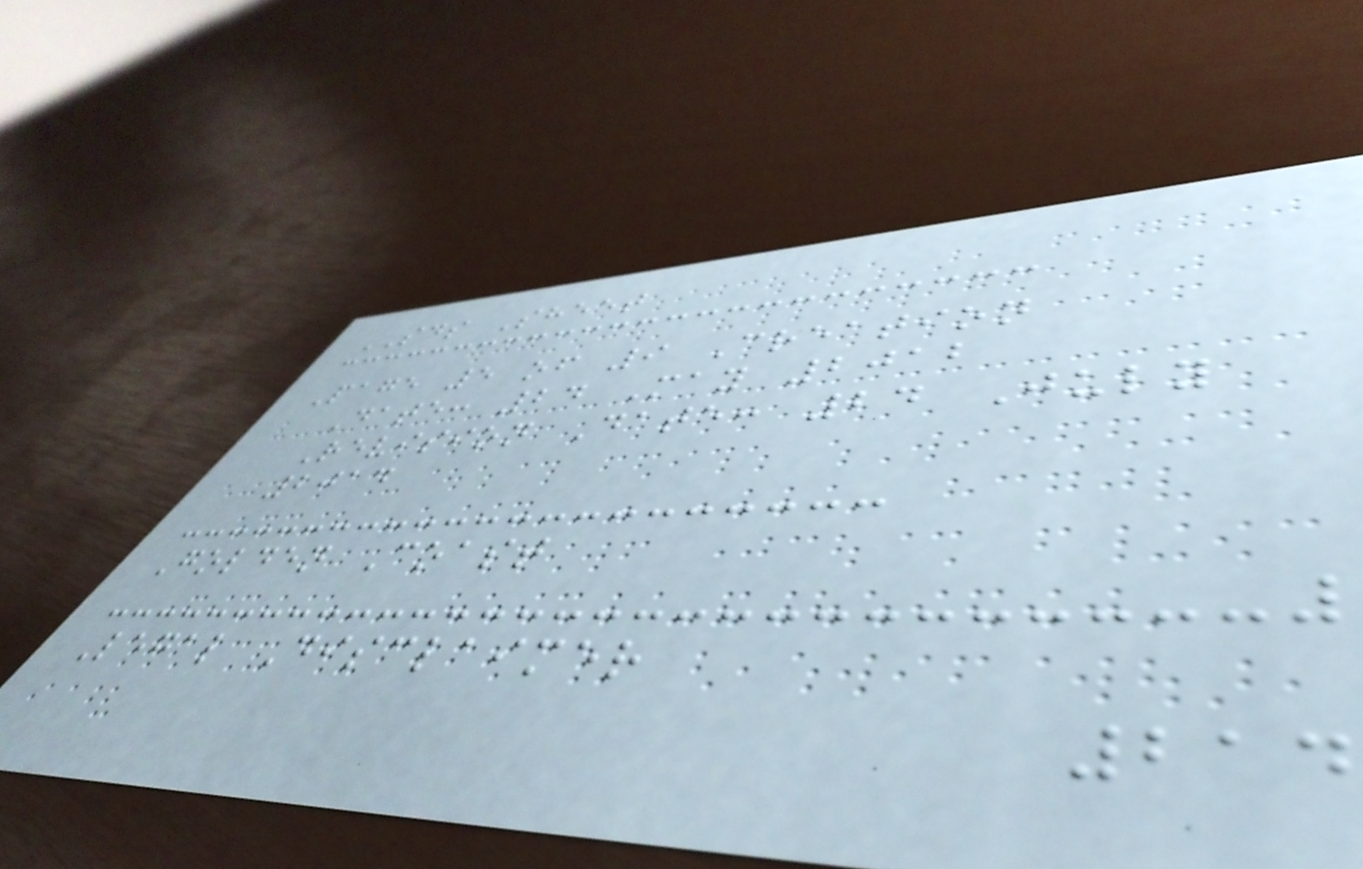SDS Sheet
Page 5 of 9 Creation
Date: 24 May 2012
Revision Date: 24 July
2014
Golden Coast
Legal Disclaimer
214
